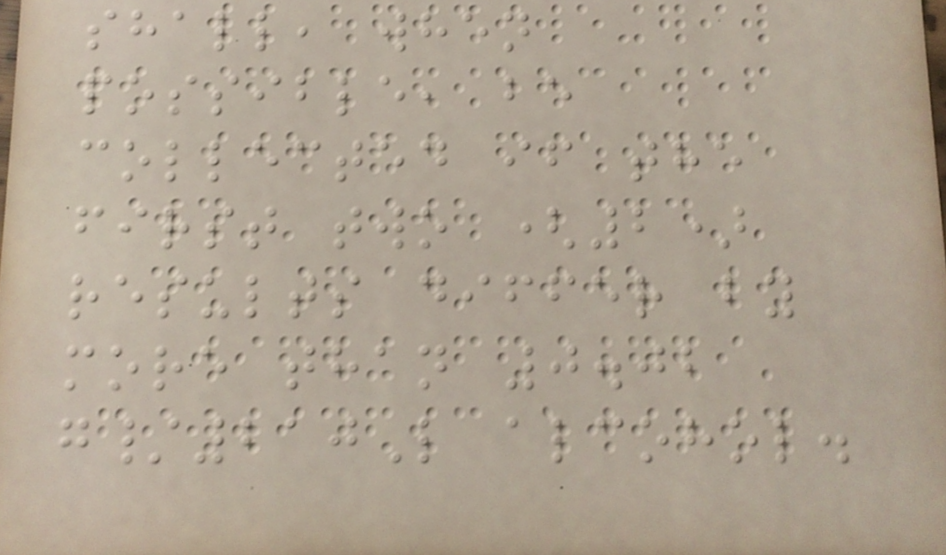shall, when
possible, be
collected if the
first two (2)
results differ by
more than 0.02
g/210L alcohol.
